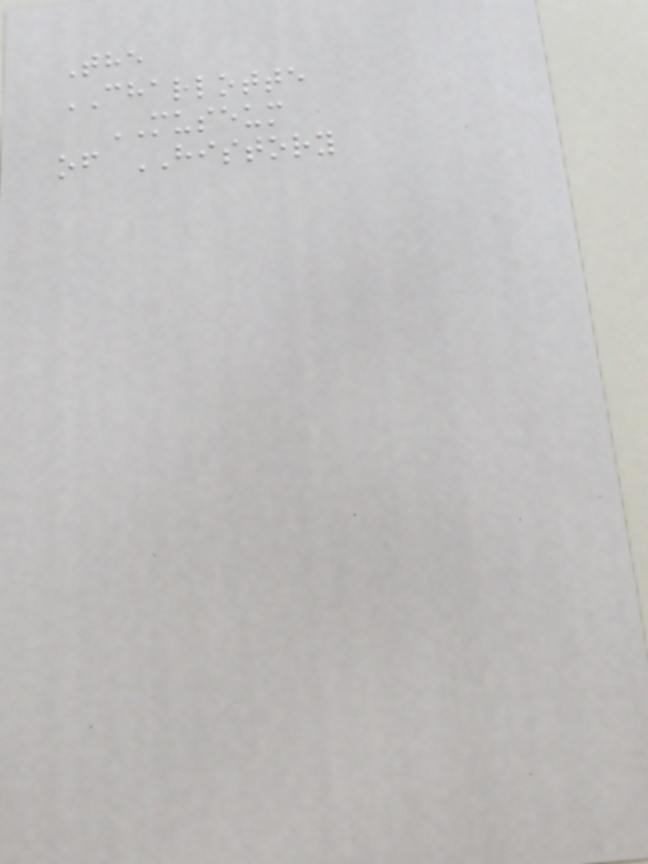The
CHARLOTTE
MUSEUM
of HISTORY
